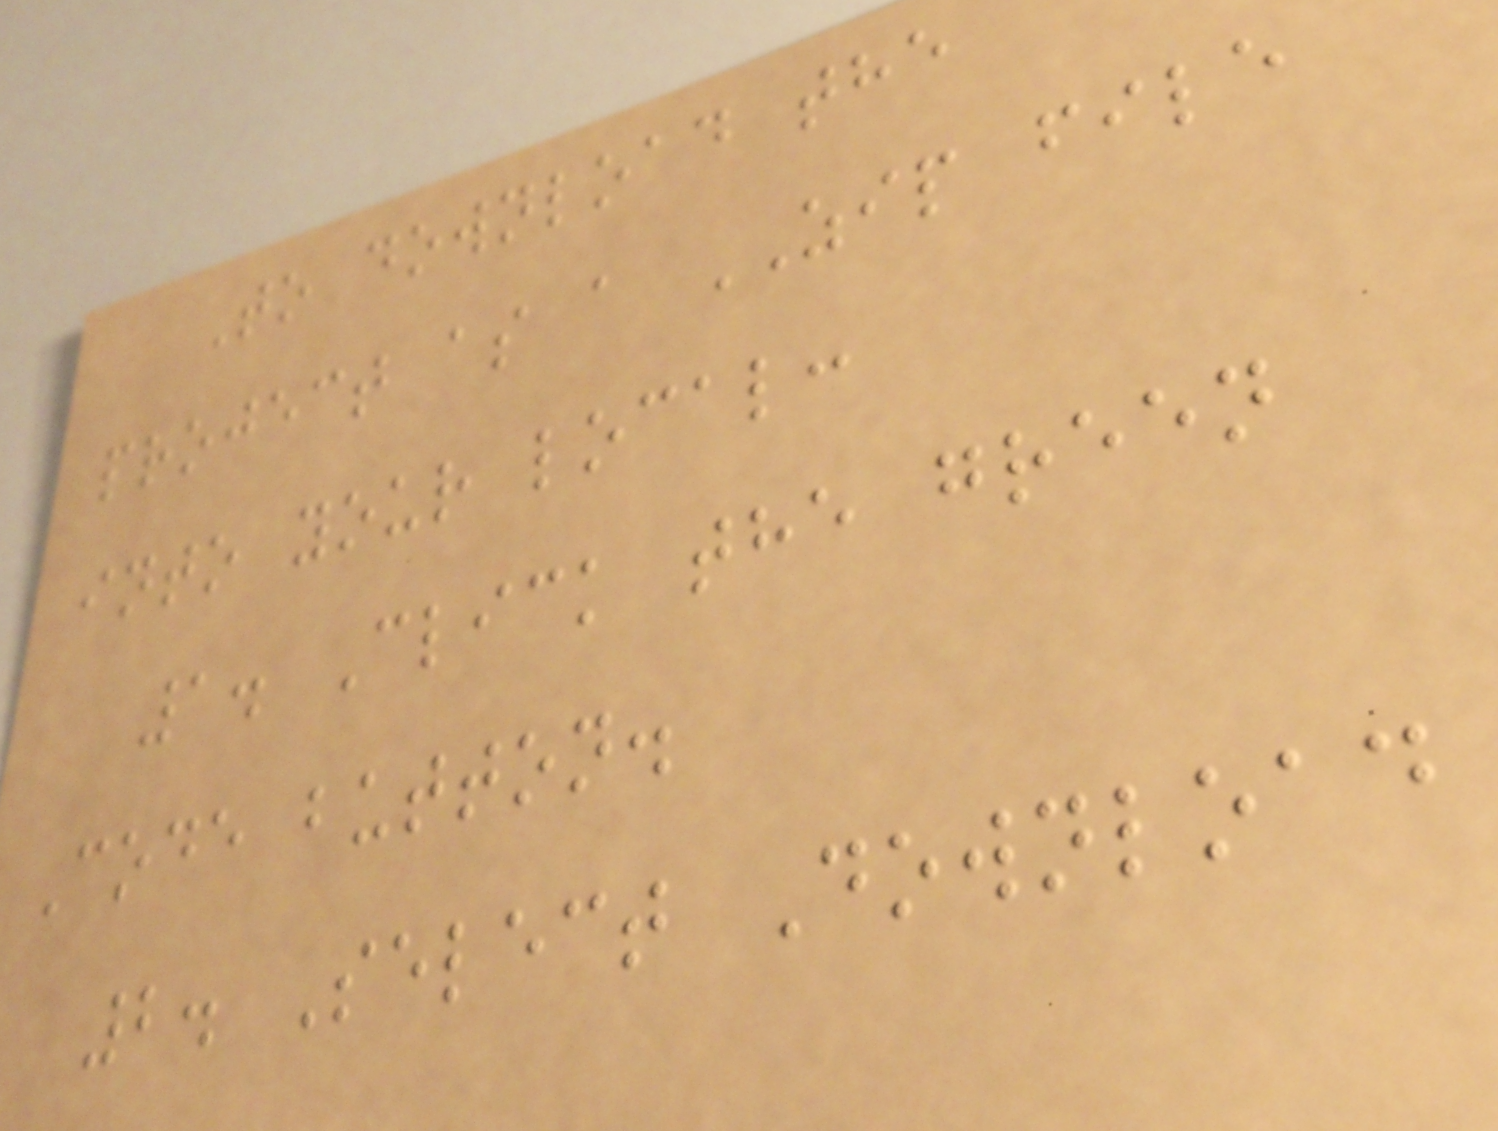To download the
project as a ZIP file
into your local:
1. Click the green
Code button.
2. Select Download
